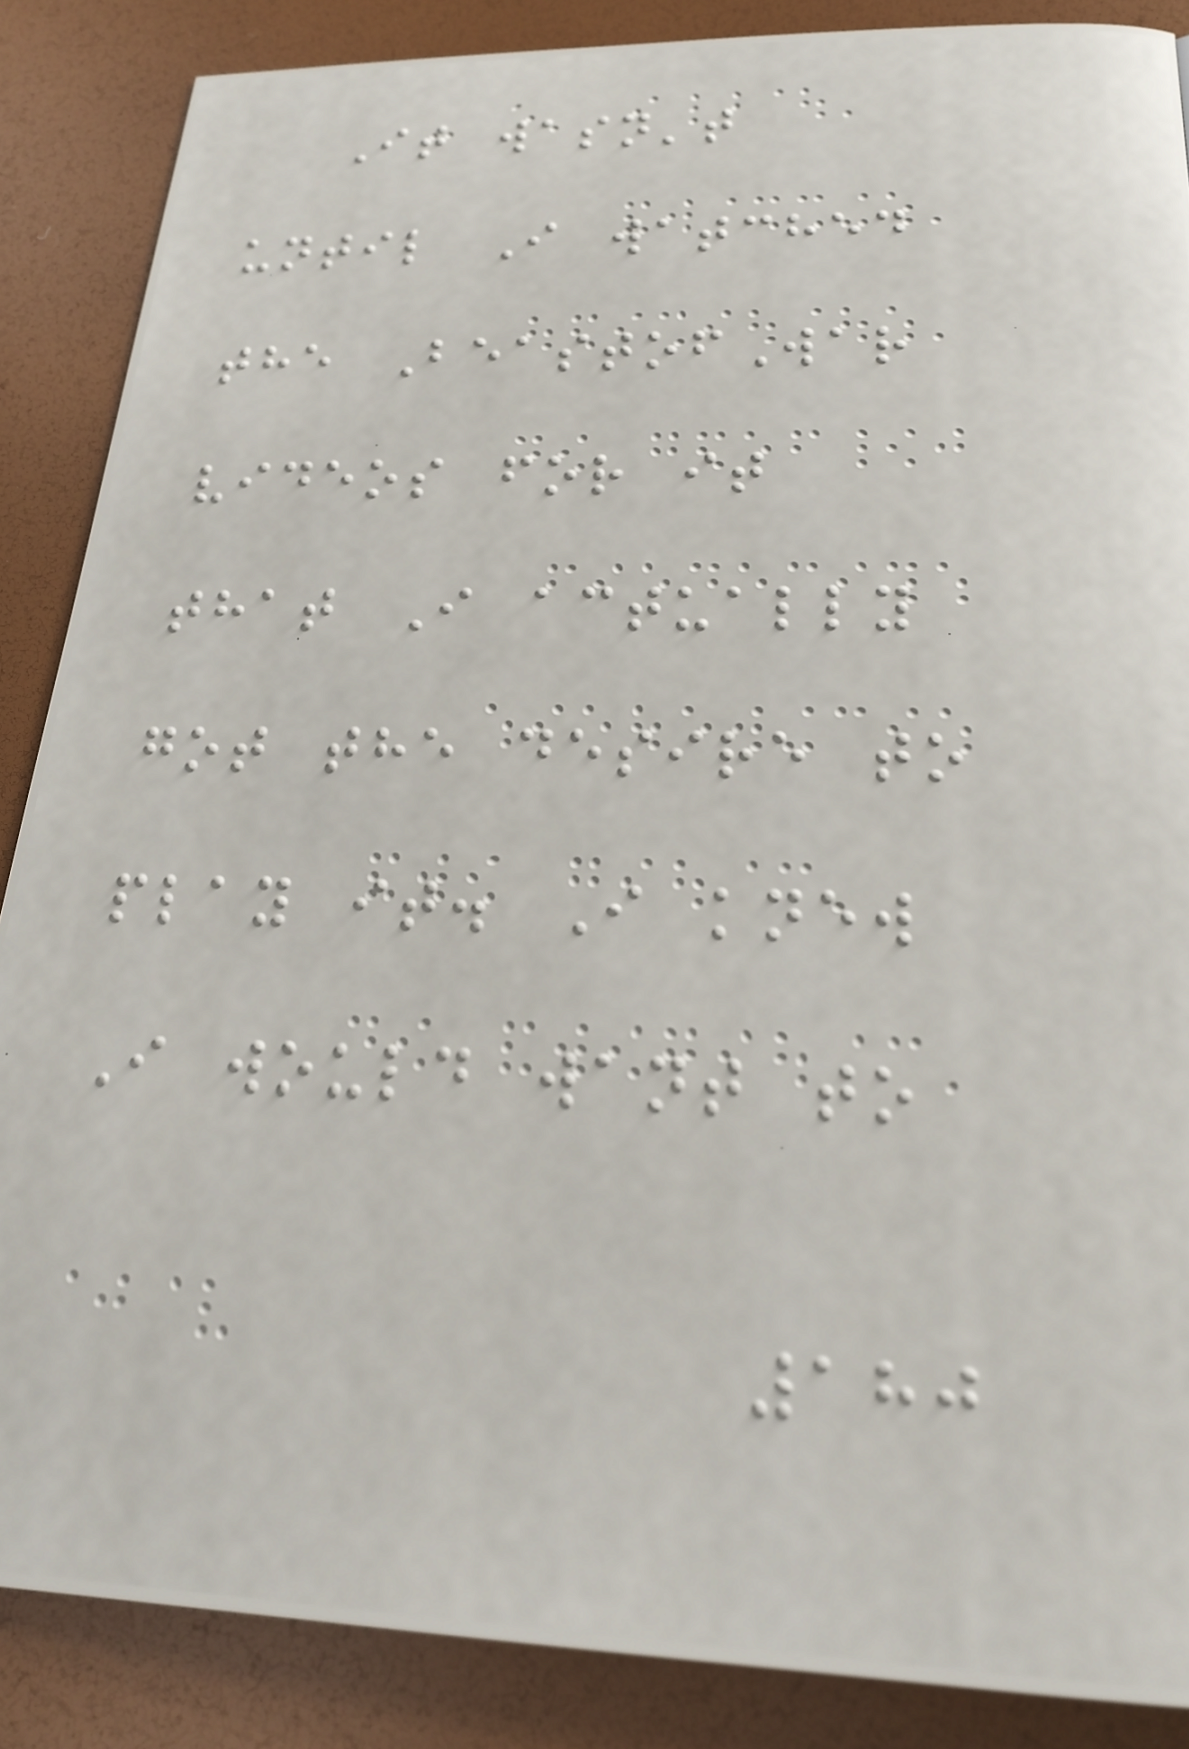It wasn't
until I watched
the BeastofWar
videos for it
that I actually
got the desire to
play it. I knew
I would want to
180
